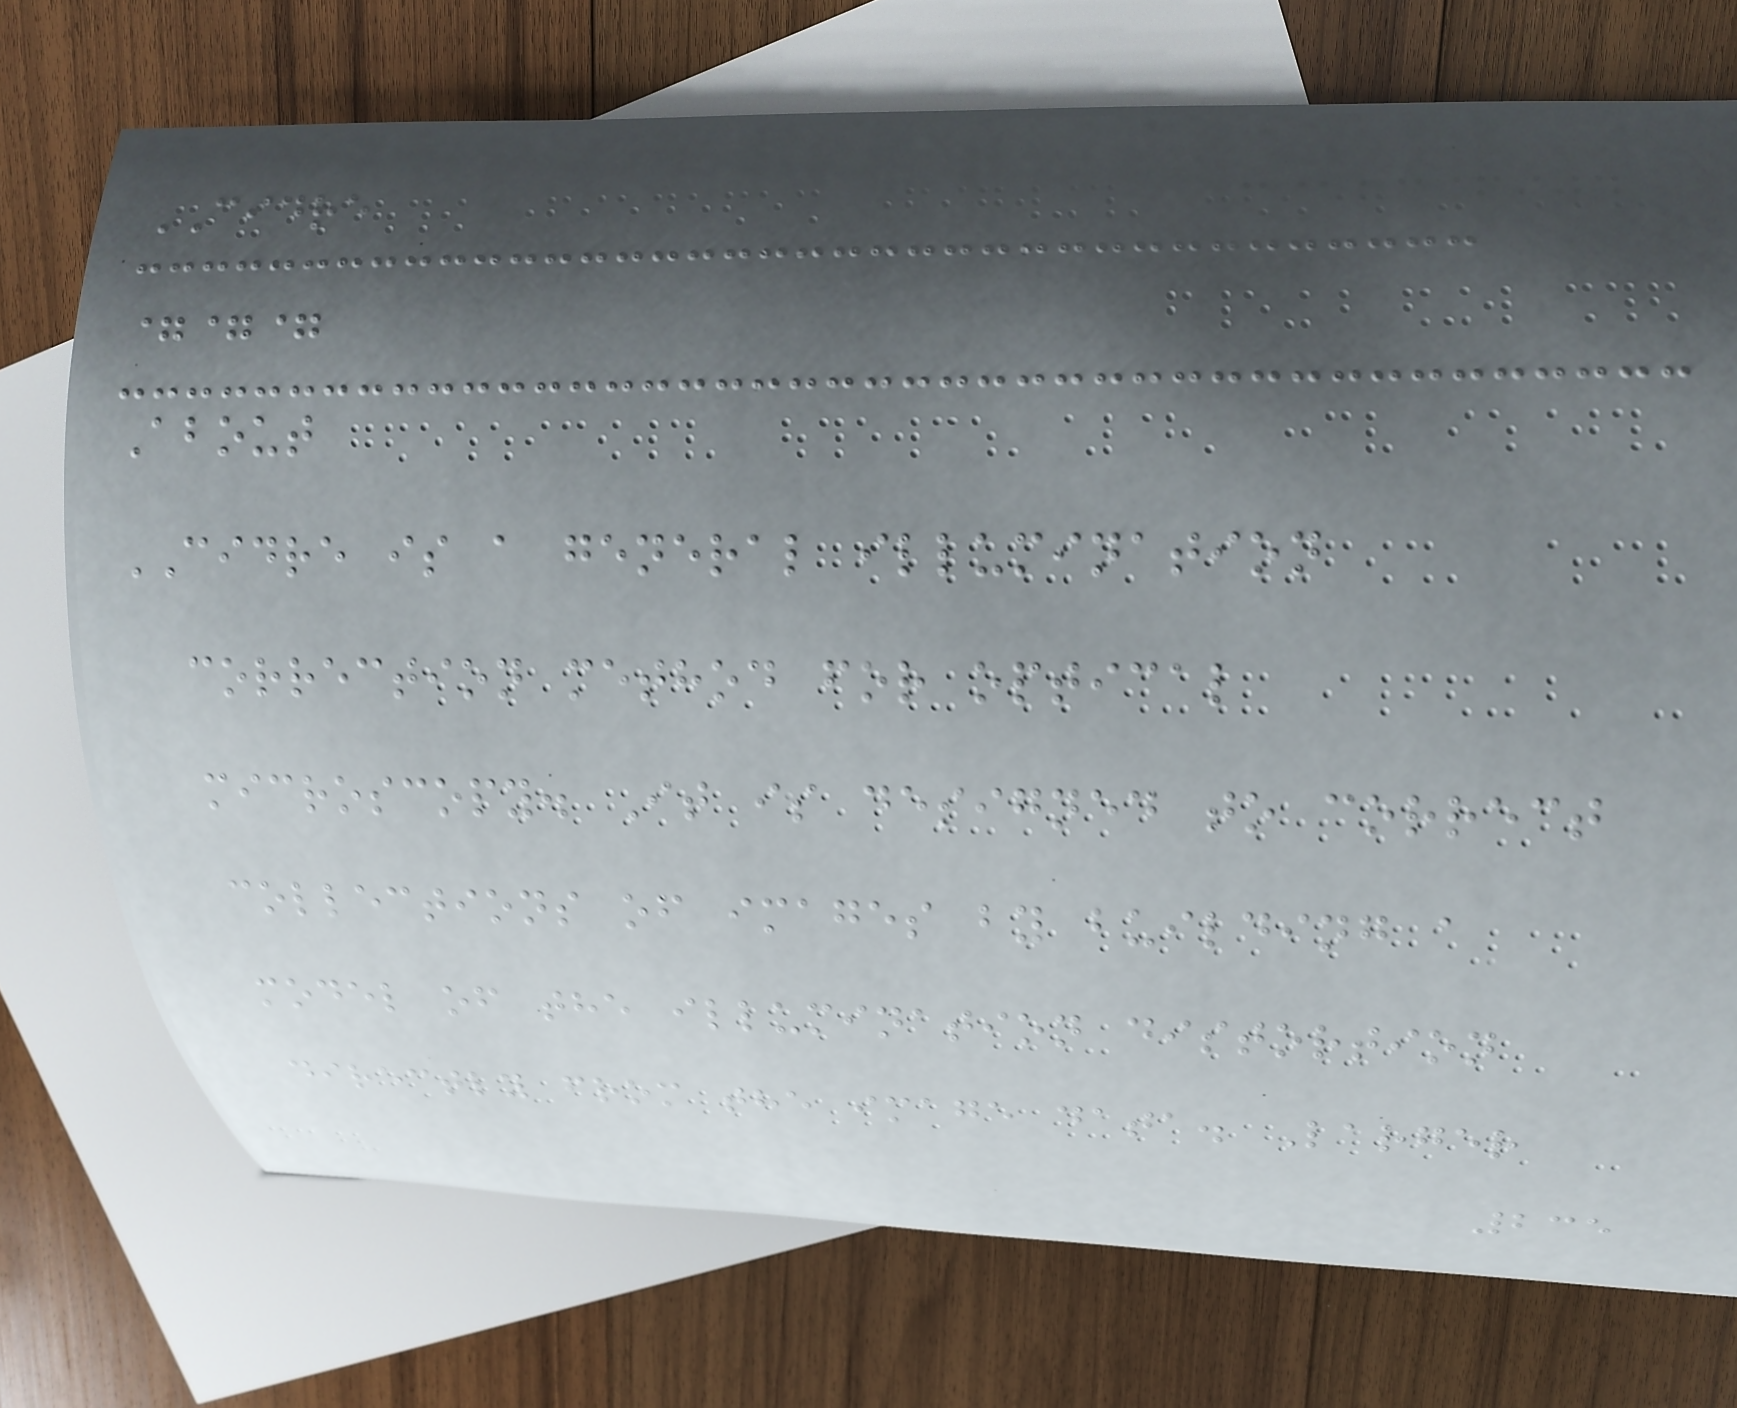CIDRE
===
About
CIDRE is a general illumination
correction method for optical
microscopy. It is designed to correct
collections of images by building a
model of the illumination distortion
directly from the image data. Larger
235
